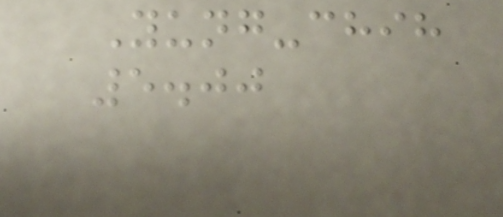Yung-chih
5.00
